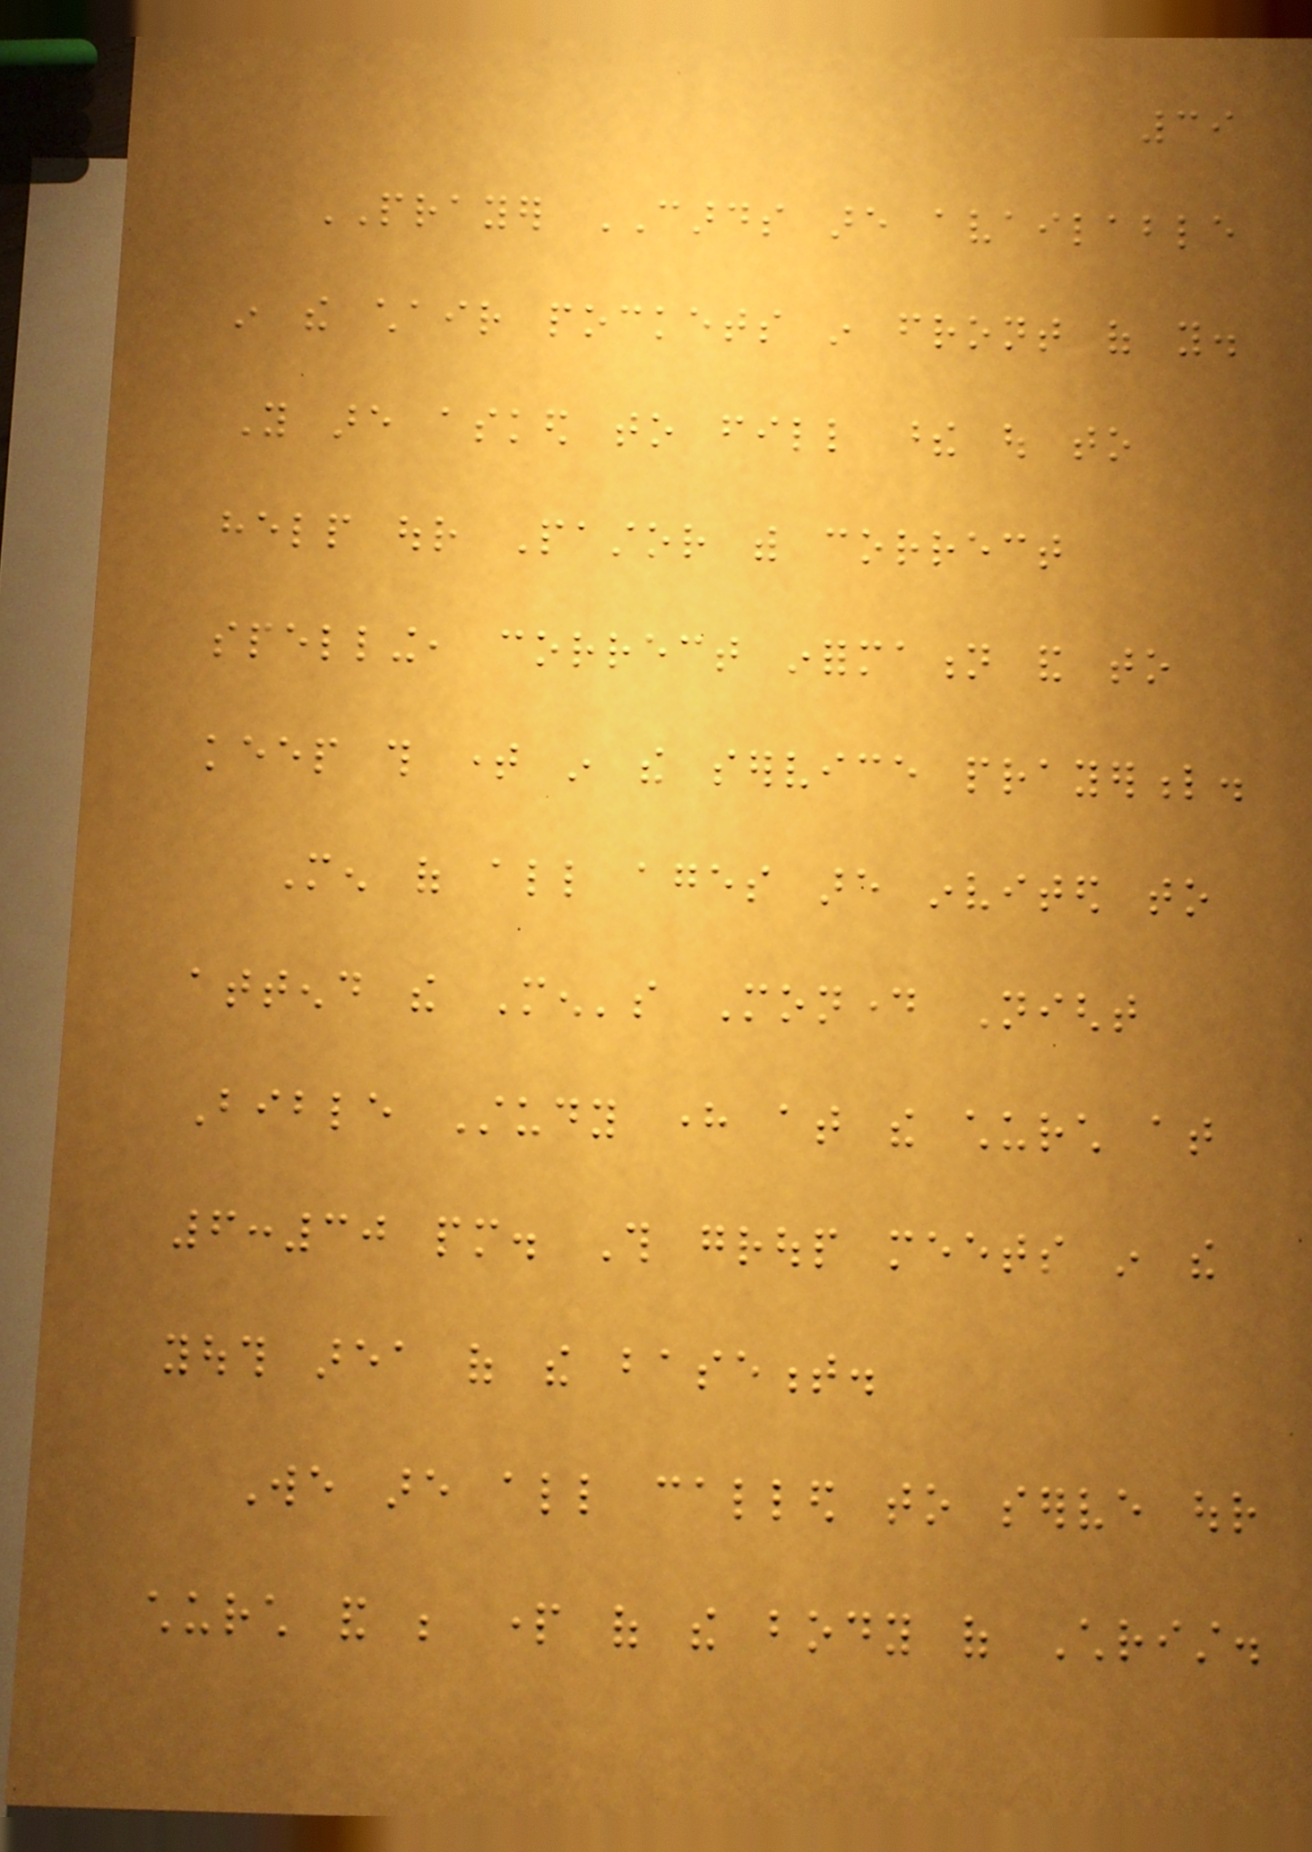39
PRAYER CARDS are available
in the chair pockets in front of you.
You are asked to fill these out to
help our Pastor with correct
spelling, correct information and to
keep this time in the service prayerful.
Men of all ages are invited to
attend the Men's Monday Night
Bible Study here at the church at
6:30 pm. This group meets in the
youth area of the basement.
We are all called to serve our
church and be part of the body of Christ.
